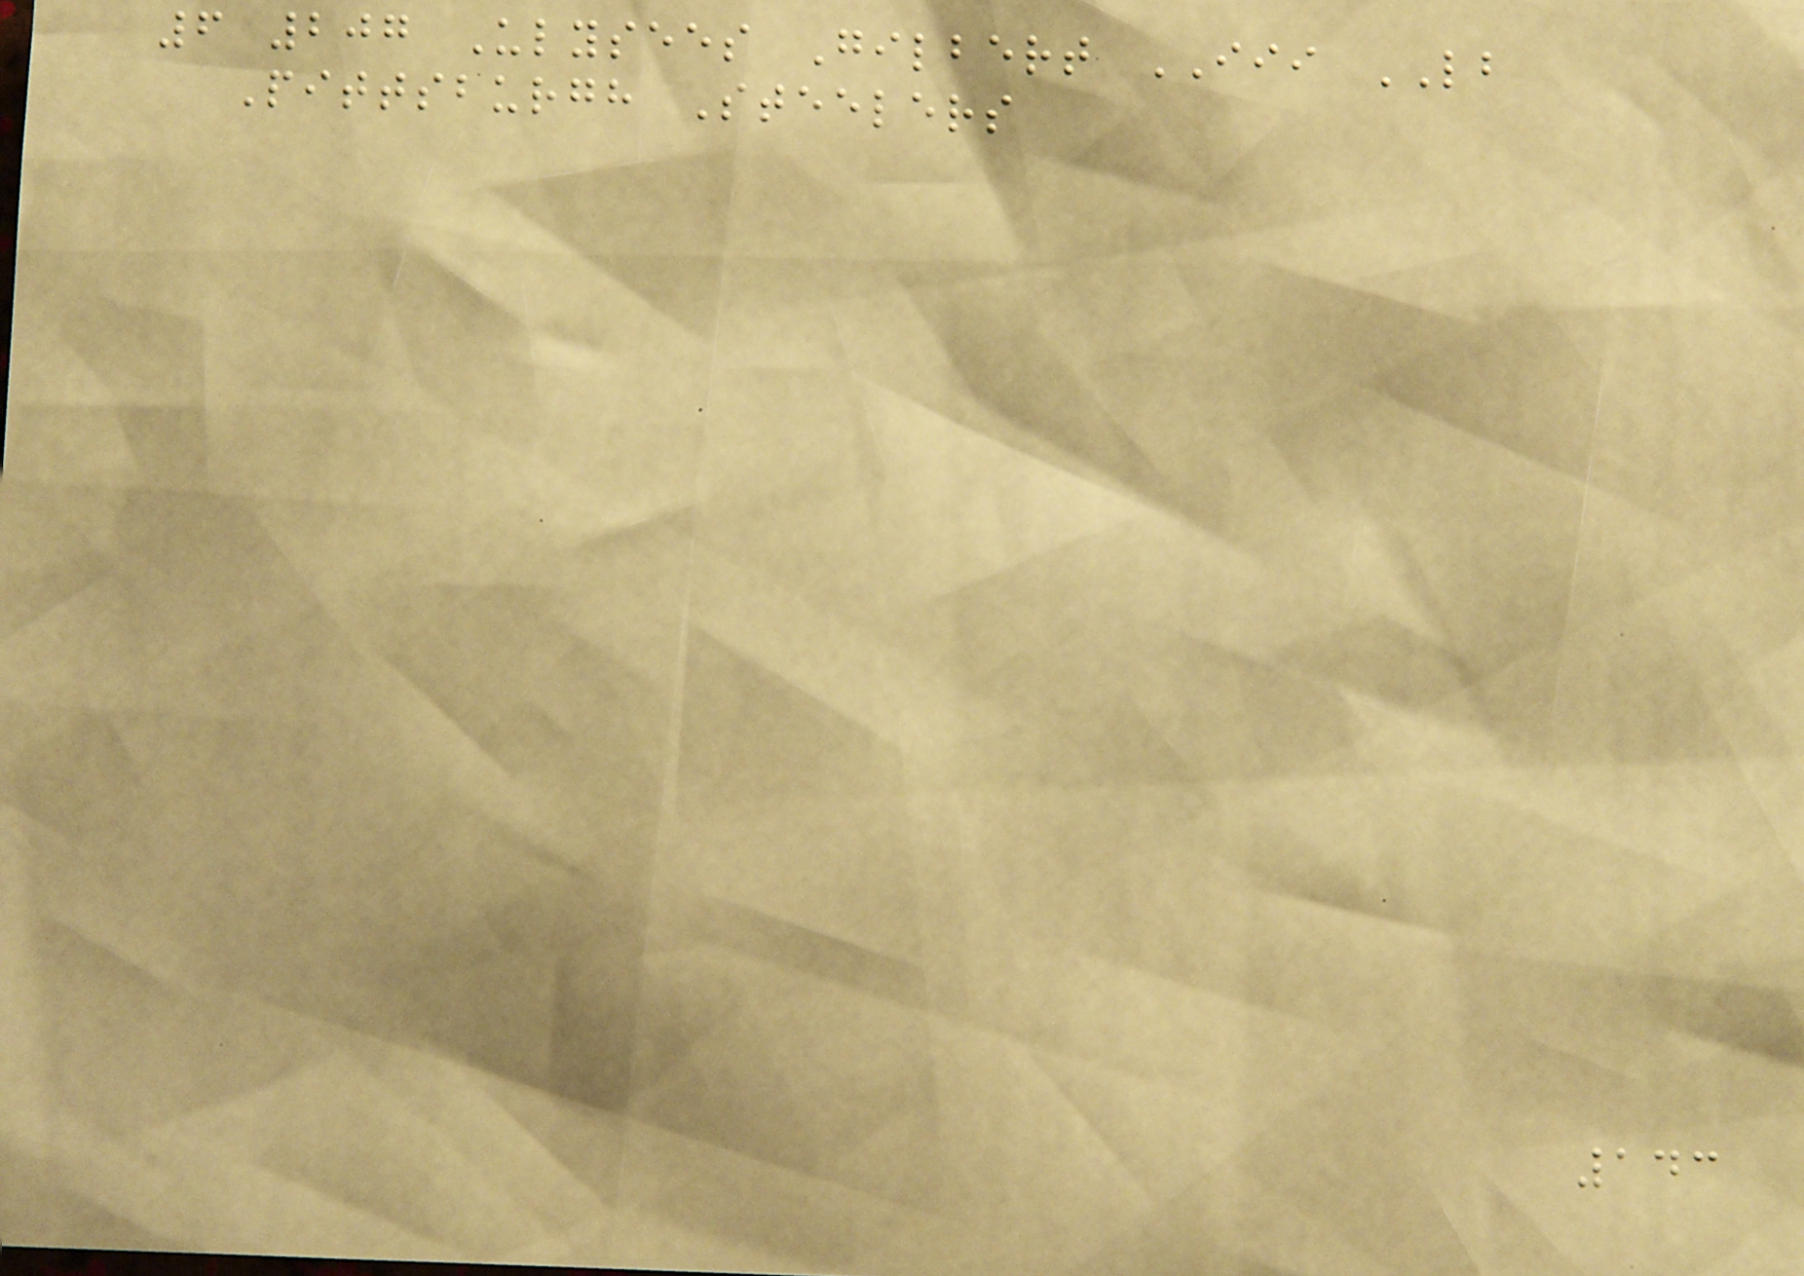6 207 Ulysees Gilbert III LB
Pittsburgh Steelers
143
